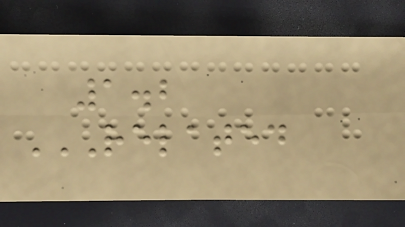1.2
RELATED
